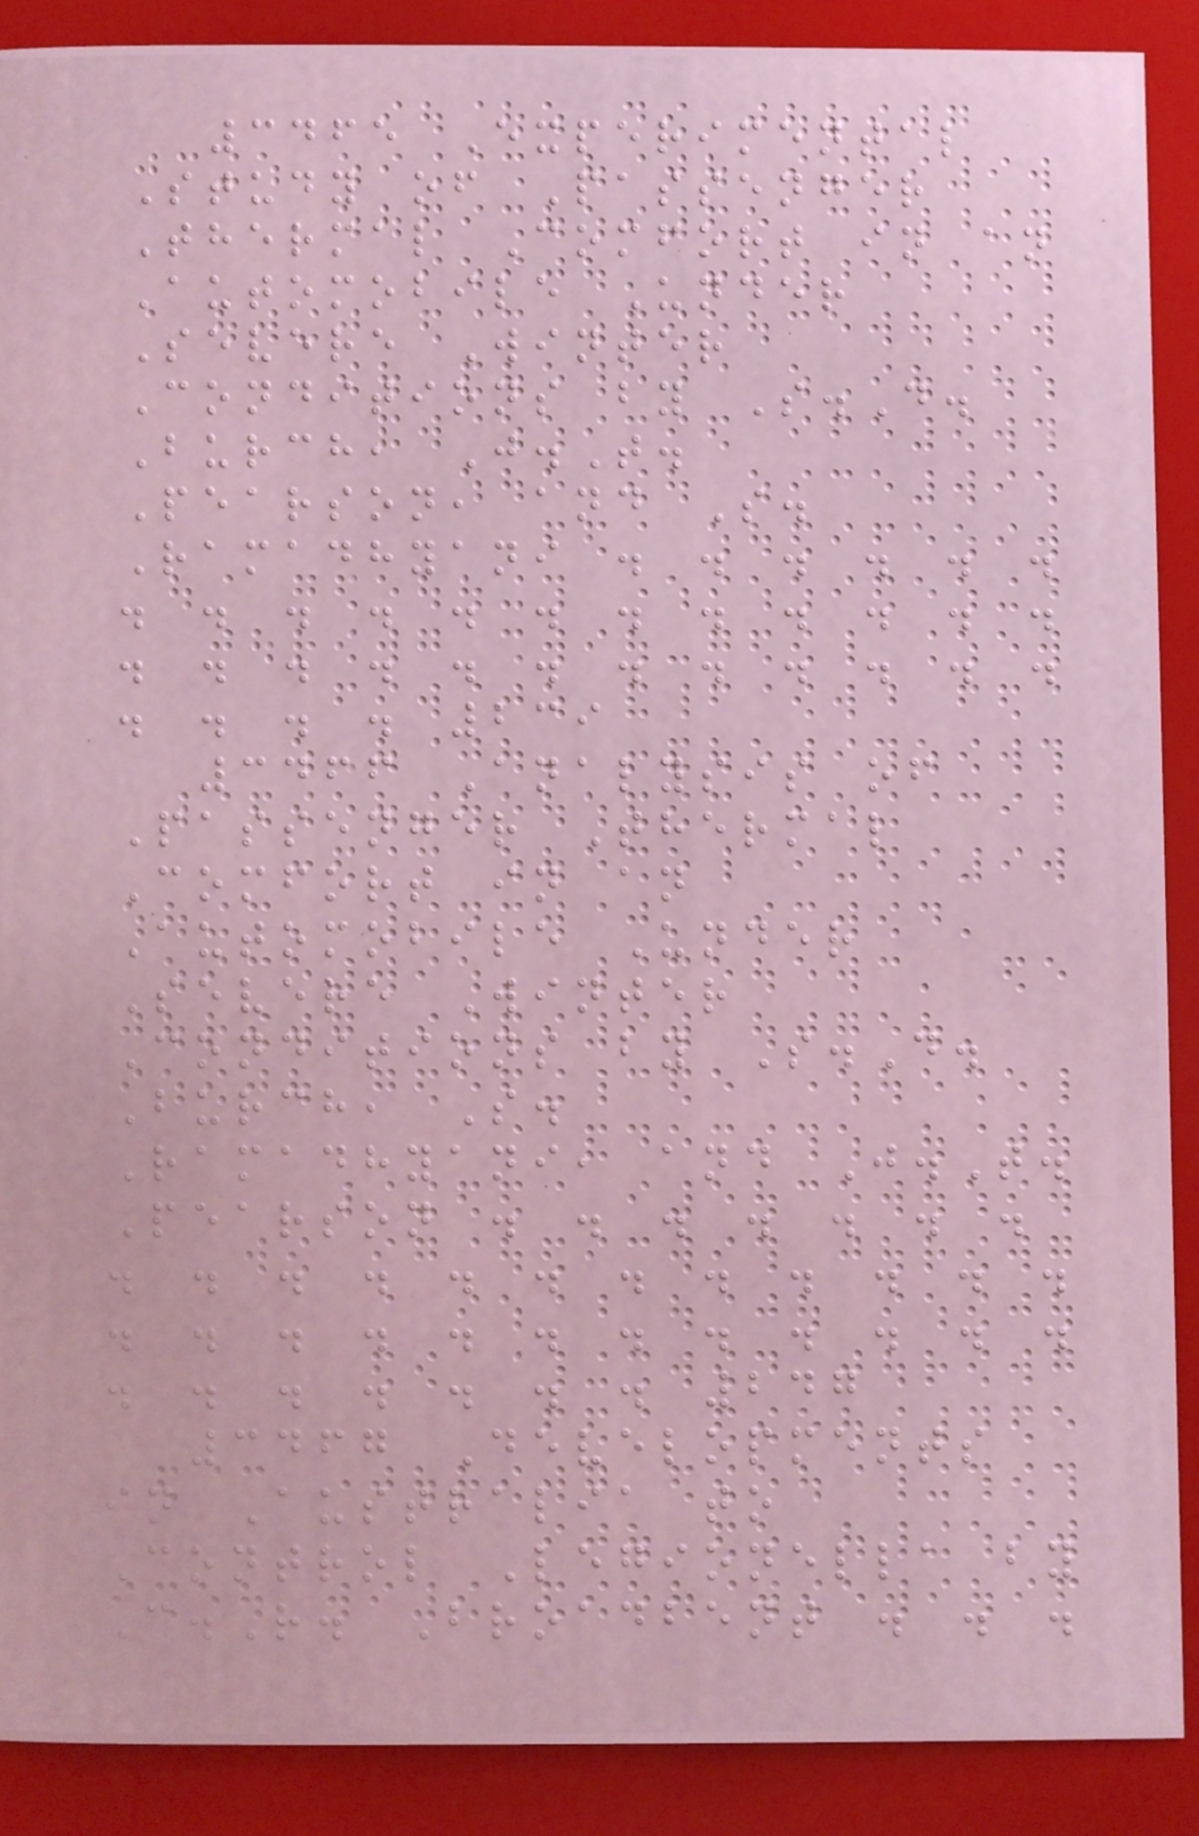3465 Experimental
Study of Passenger
Thermal Comfort in an
Automobile Under
Severe Winter
Conditions by S.D.
Burch, J.T.
Pearson, and S.
Ramadhyani . . . . . .
. . . . . . . . . . . .
. . . . . . . . . . . .
. . . . 239
3466 Analysis of
Passenger Thermal
Comfort in an
Automobile Under
Severe Winter
Conditions by S.D.
Burch, S.
Ramadhyani, and J.T.
Pearson . . . . . . .
. . . . . . . . . . . .
. . . . . . . . . . . .
. . . . . . . 247
3467 Developments
in Australia to
Control Legionella by
C.R. Broadbent . . .
